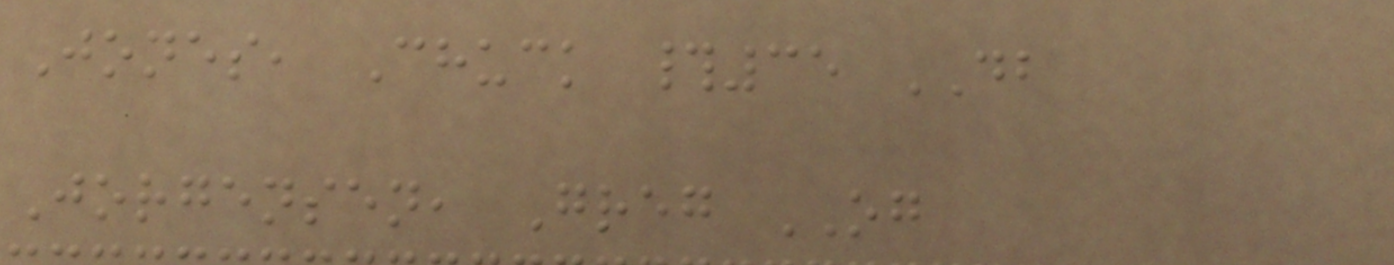Jones, Chuck #35 DB
Jorgensen, Greg OG
